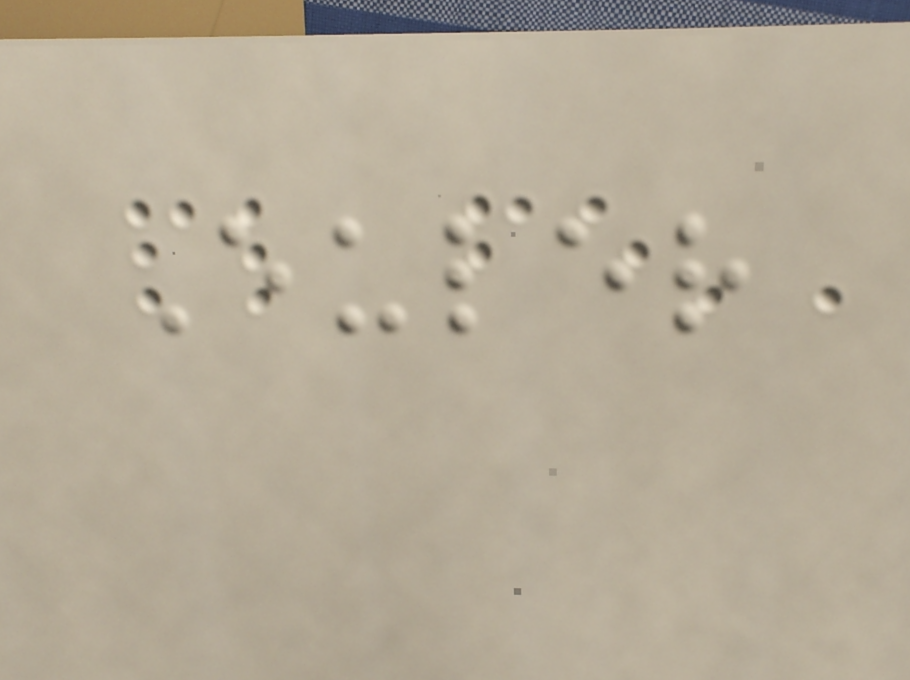Euler
